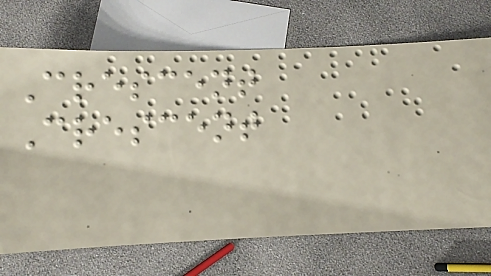Crescent
Crescent
